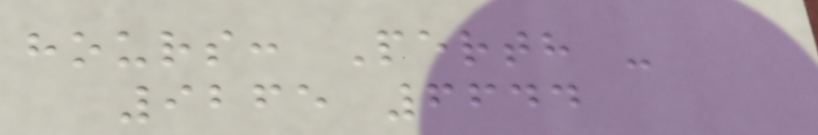hours: Perth -
9265 6644
